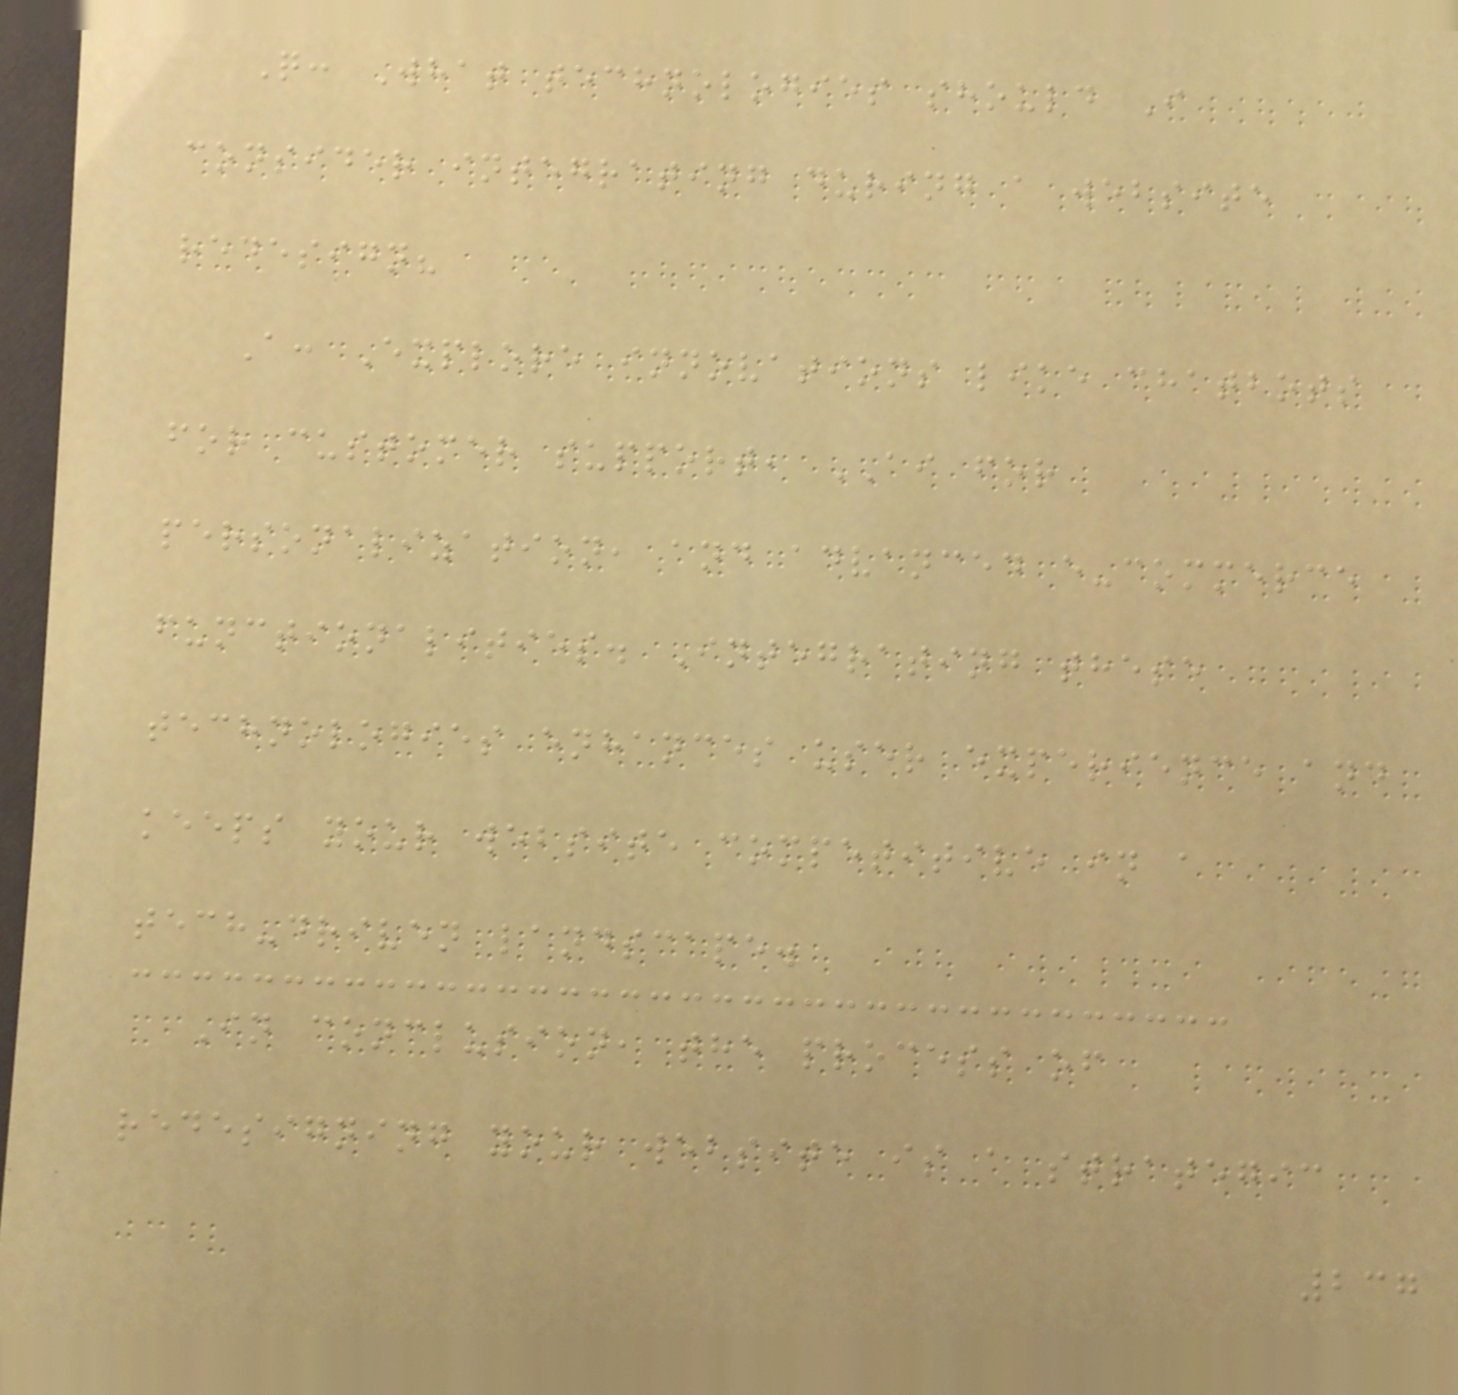Q: What technologies should I
consider integrating during a website
redesign?
A: Explore innovations like chatbots
for customer support, AI for
personalization, and advanced e-commerce
functionalities. Integrating these
technologies enhances user experience and
keeps your website competitive in a
tech-driven landscape.
In conclusion, the process of
redesigning your website is a strategic
237
